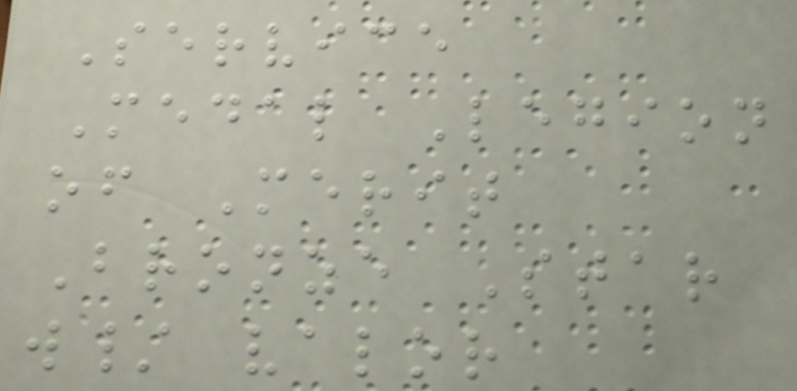Service
Medal Legion
of Merit
Bronze Star
w/ valor
